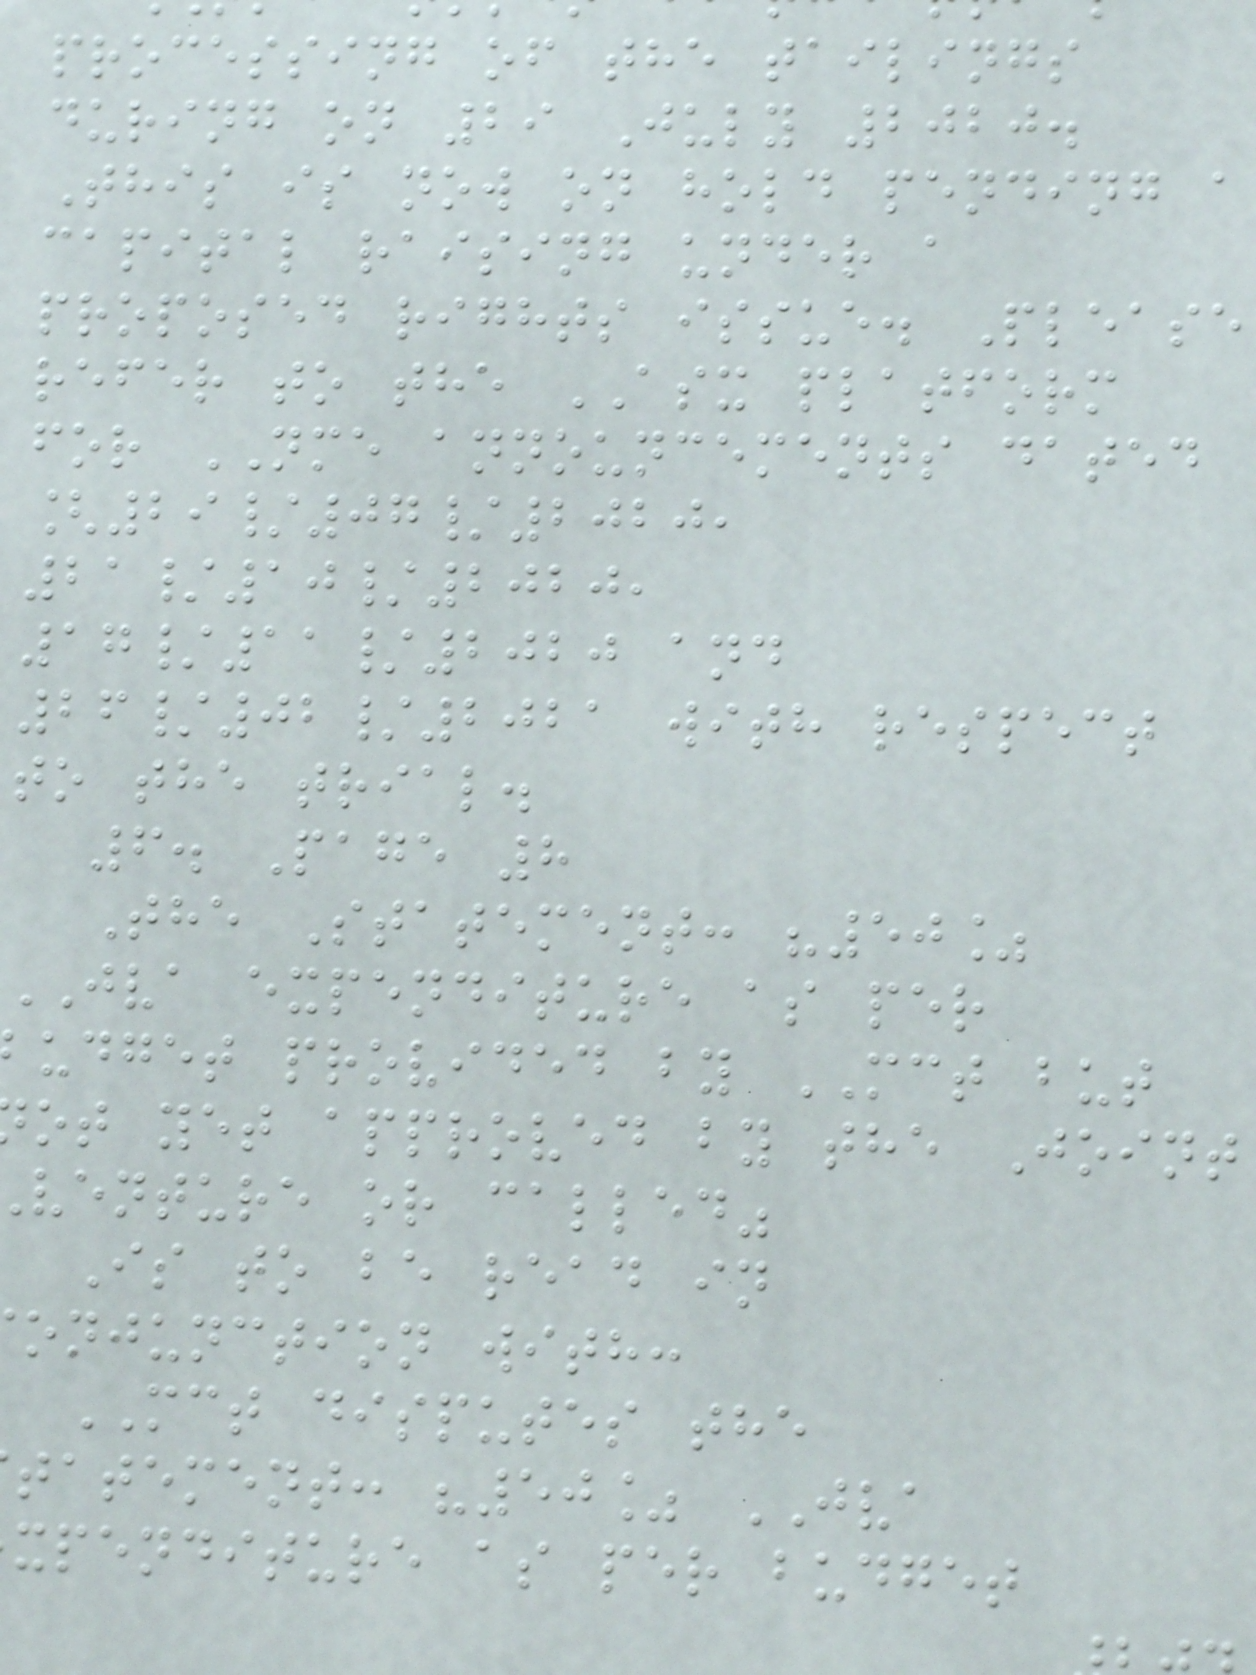processing of the tailings
during on 29 July 2020.
This is now on hold pending a
capital raising under a
proposed rights issue. Please
refer to the ASX platform
for NME announcements dated
[29/07/2020,
21/10/2020,
17/11/2020 and
26/02/2021 with respect
to the trial.
6. Page 8
The Statement: "50%
JVA expenditure as per
udget provided by MCT but
ot yet approved by the Joint
venture or called"
Is to be read in
onjunction with:
MCT disputes the
tatement: "50% JVA
xpenditure as per budget
